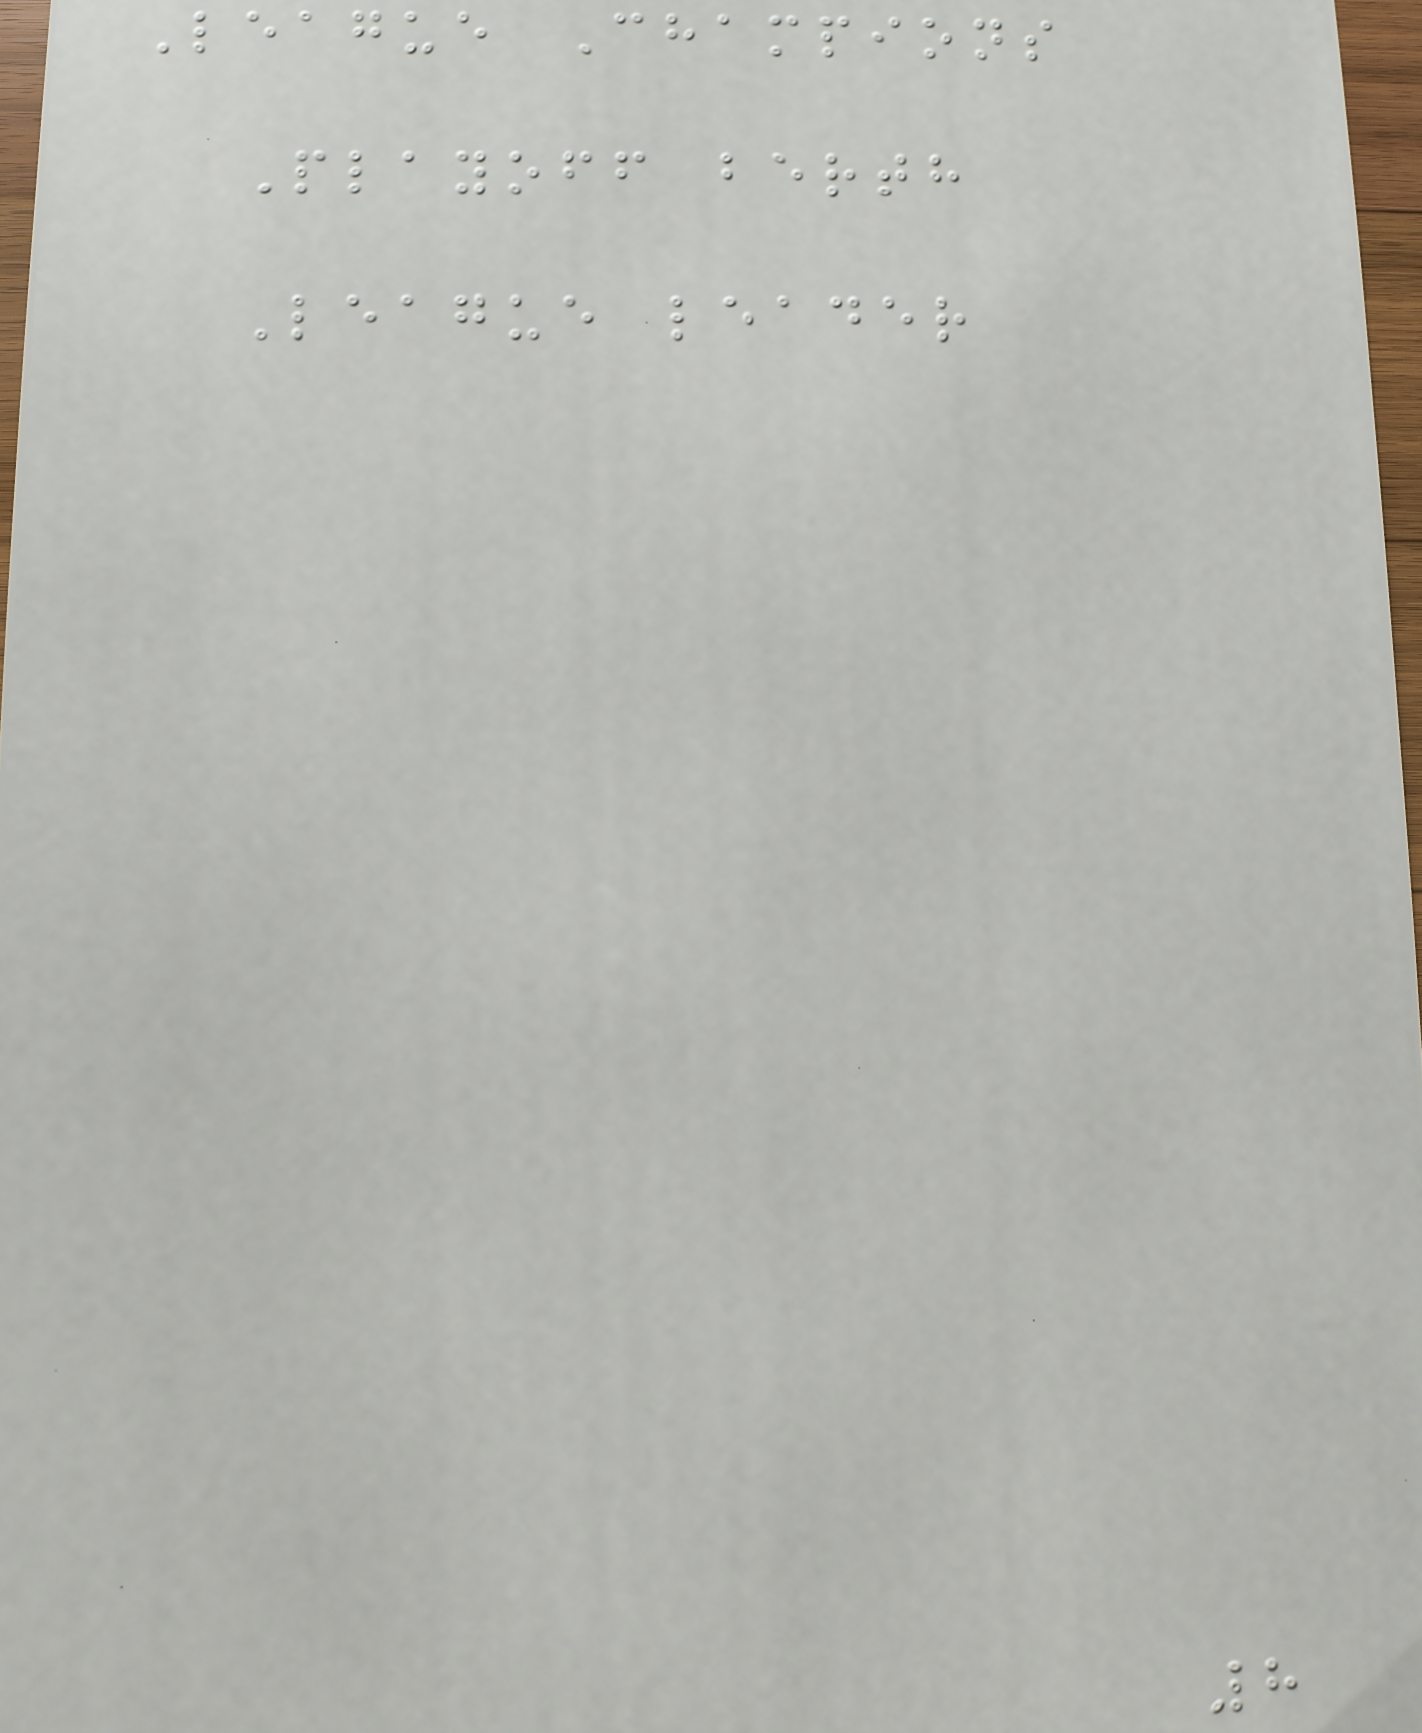League Champions
Playoff berth
League leader
8
